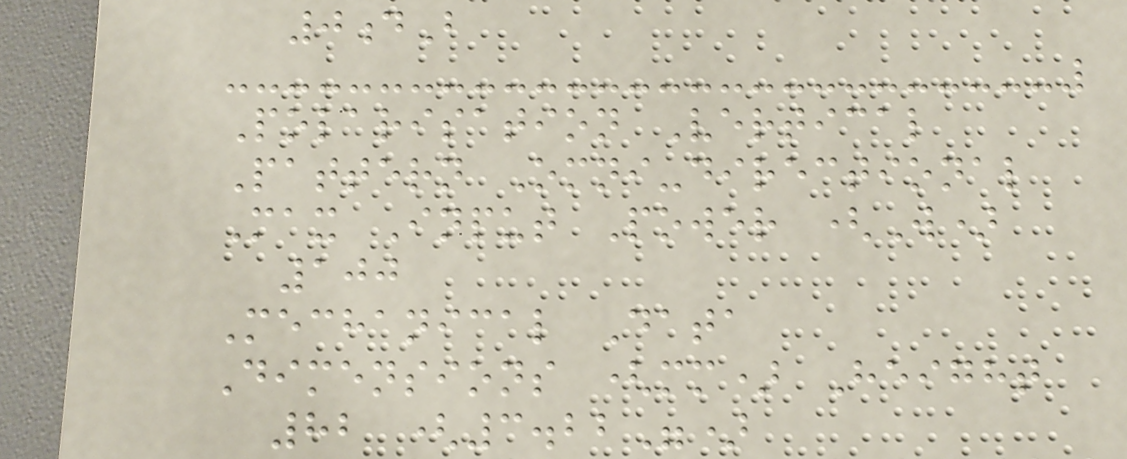0dB
Polarisation Vertical
Pattern Omni-directional
Max Input Power (W)
100
Mechanical Data
Dimensions (mm) Height
82 (3.22")
